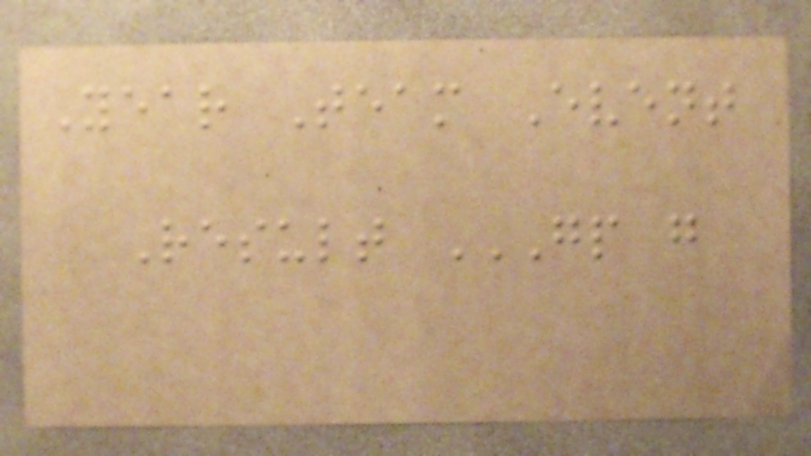Year Team Event
Result GP G
